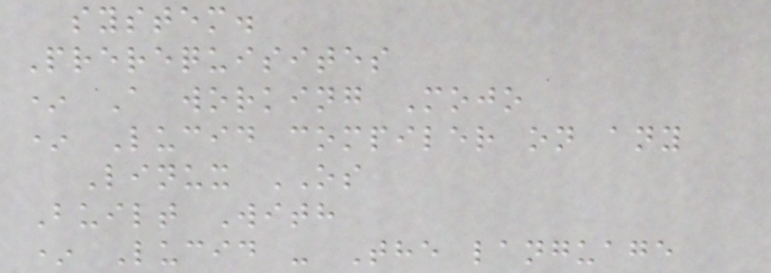system.
Prerequisites
* A working Mojo
* Lucid compiler on any
Linux OS
Built With
* Lucid - The language
